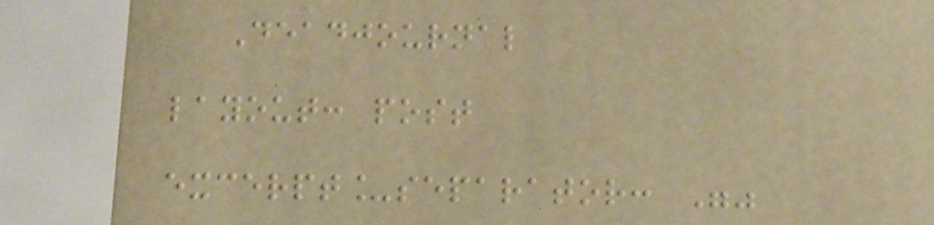Deadjournal
layout: post
excerpt_separator: ""
